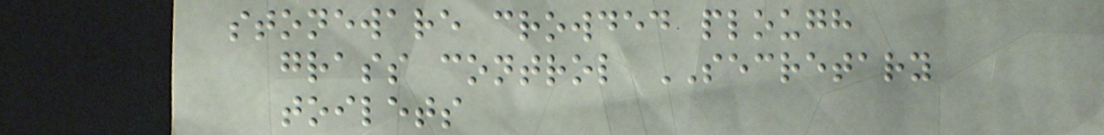stoneware crowded plough
grass control SECRETARY
toilets
